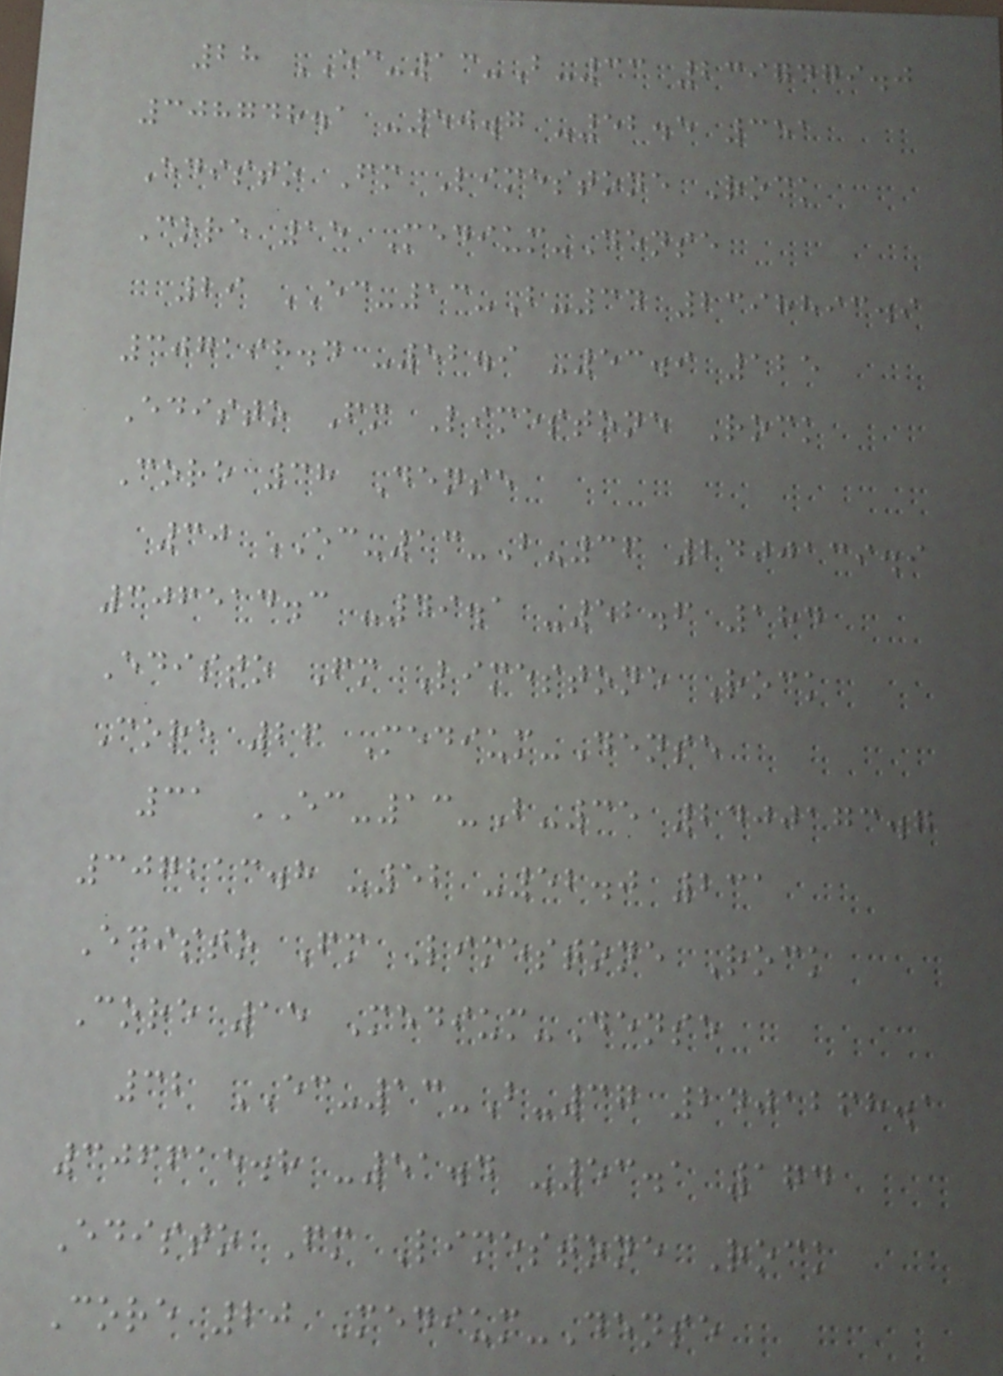28 EC-13-B-33 2397479.0
308748.1 -50.7 -52.5 351
Edisto Fm Limestone Rock
Core 15 Medium-Dense
29 EC-13-B-34 2398893.9
307198.4 -52.9 -53.9 125
Edisto Fm Limestone Rock
Core 38 Dense
30 EC-13-B-36 2400139.9
306514.3 -49.1 -52.6 184
Edisto Fm Limestone Rock
Core 26 Medium-Dense
31 EC-13-B-35 2400173.7
307213.8 -52 -52.0 231
Edisto Fm Limestone Rock
Core 15 Medium-Dense
32 EC-13-B-37 2401268.1
306615.8 -51.4 -53.1 174
Edisto Fm Limestone Rock
Core 20 Medium-Dense
